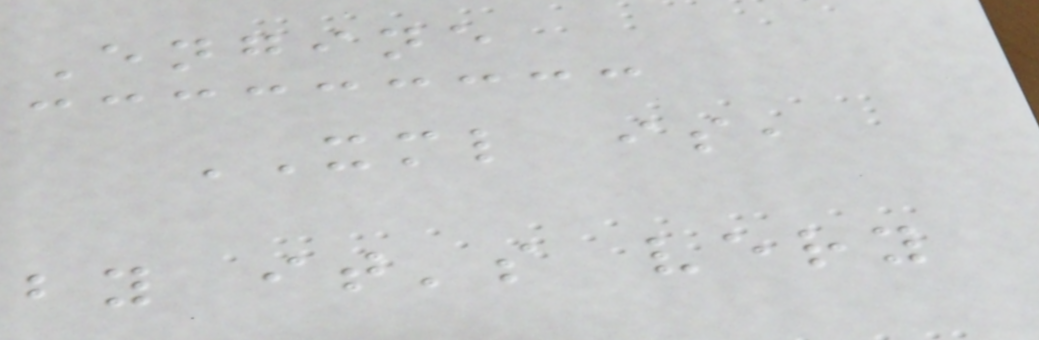Engine
XML is,
by it's very
